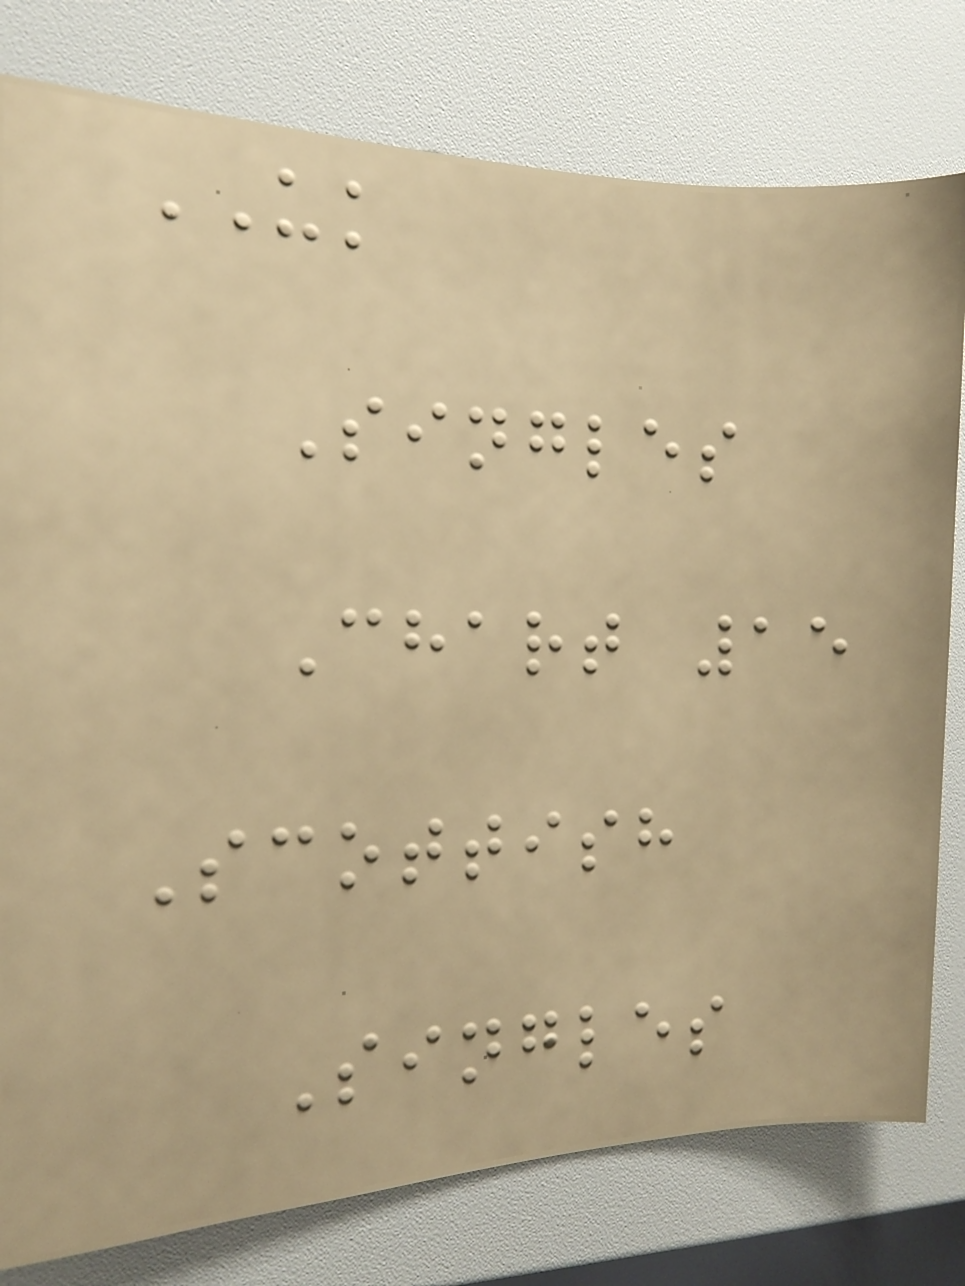UK
Singles
Chart 15
Scottish
Singles
